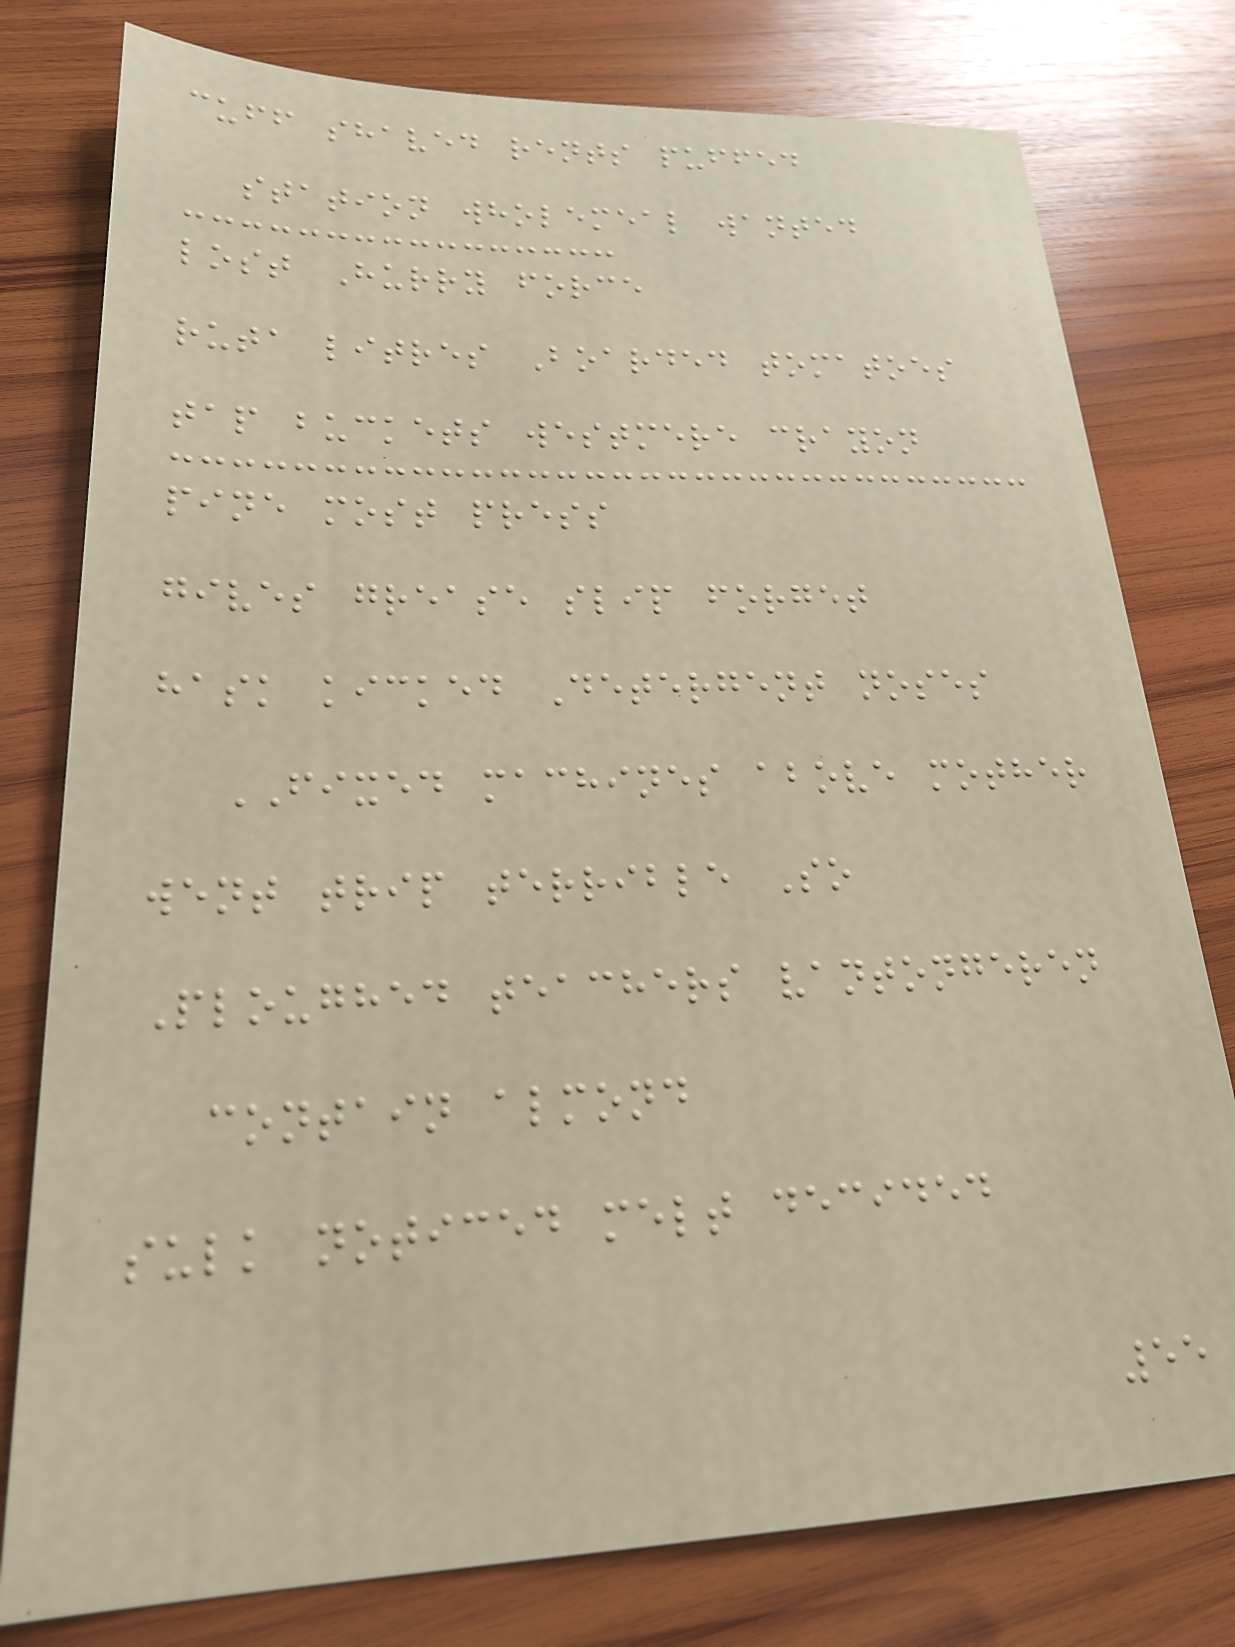cuff shaved rents puffed
station wholemeal wanted
lost Hurry force
ruta litres Boarded tomatoes
tap buckets westmere crayon
pine most press
gives grease slip forget
hask kicked Detergent noses
FIXED machines above mother
went trip terrible So
Ploughed teachers vantongeren
contain almond
sulk noticed melt decided
55
